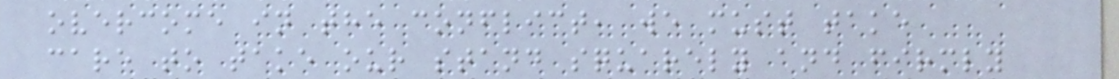overcome in the conflict, we must take
care to take our stand squarely and firmly
